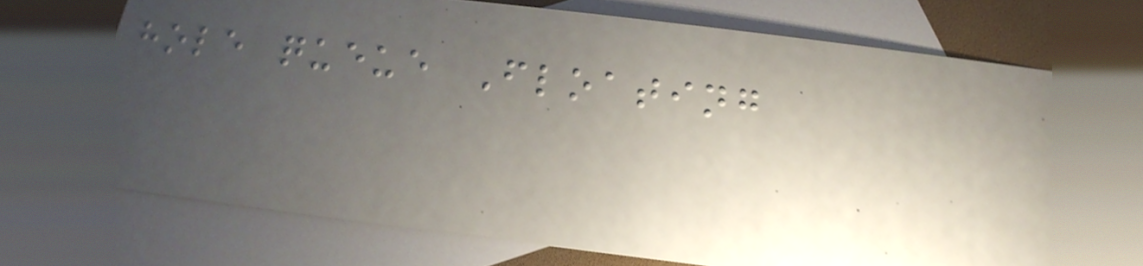hole queue Floating
